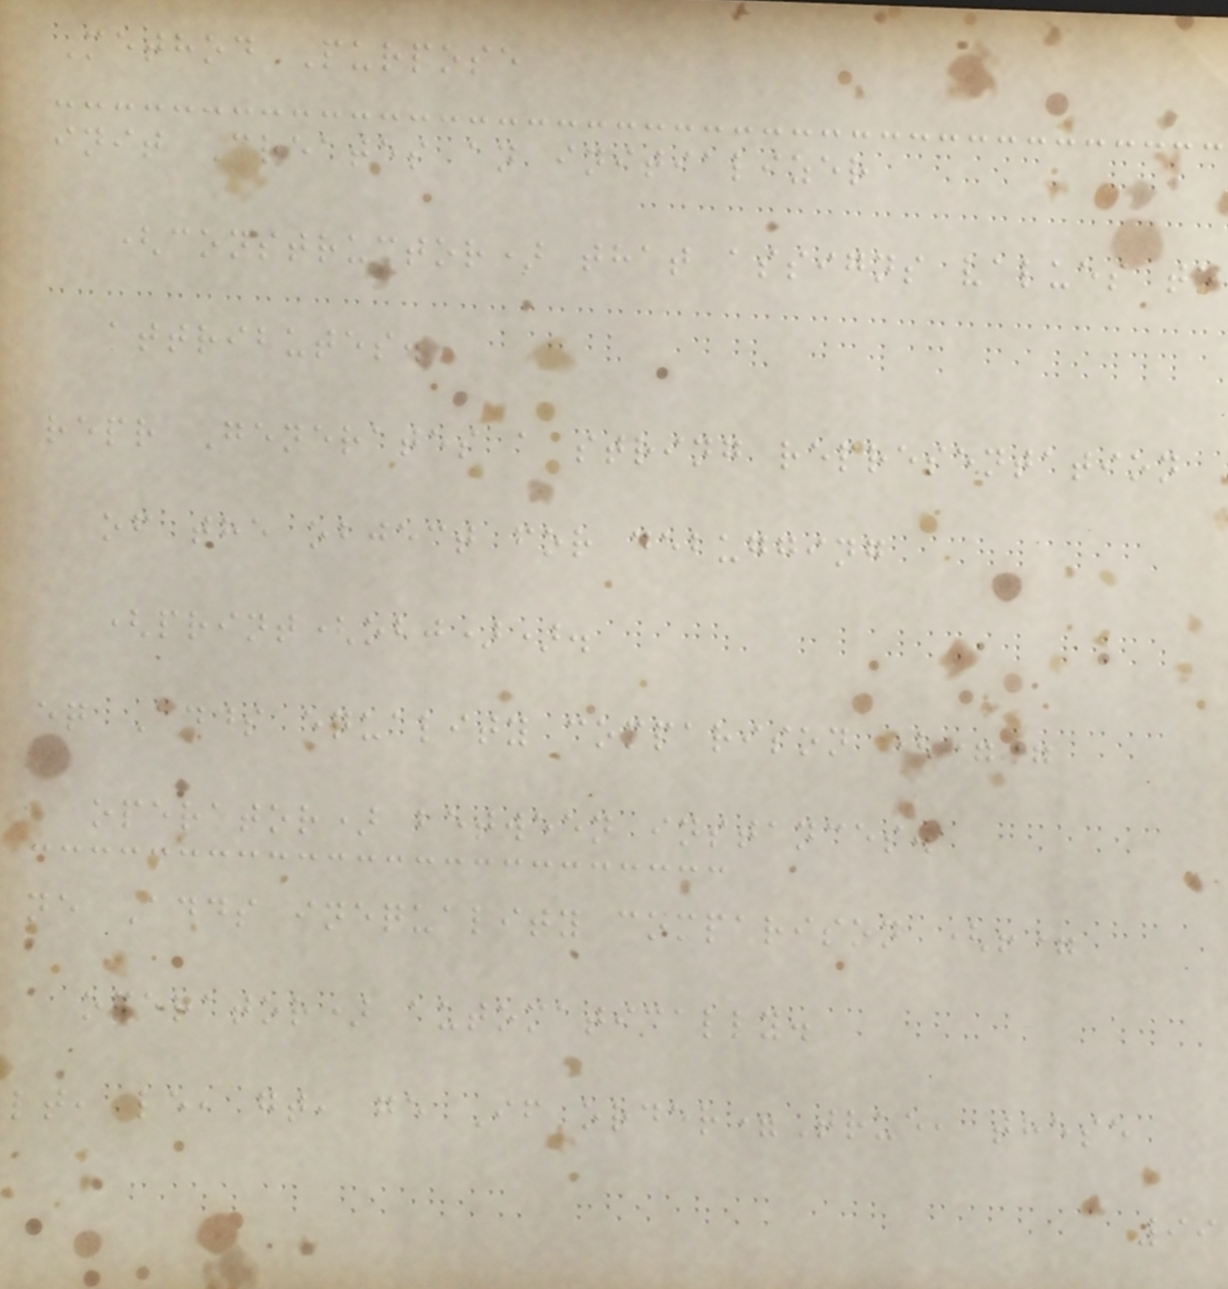Method Purpose
init Creates an initializer
(constructor) that assigns values to
attributes.
repr Generates a string representation
of the object for debugging
(print(obj)).
eq Adds equality comparison (==
operator) between instances.
ne Adds inequality comparison (!=
operator) automatically.
lt, le, gt, ge If order=True, these
99
